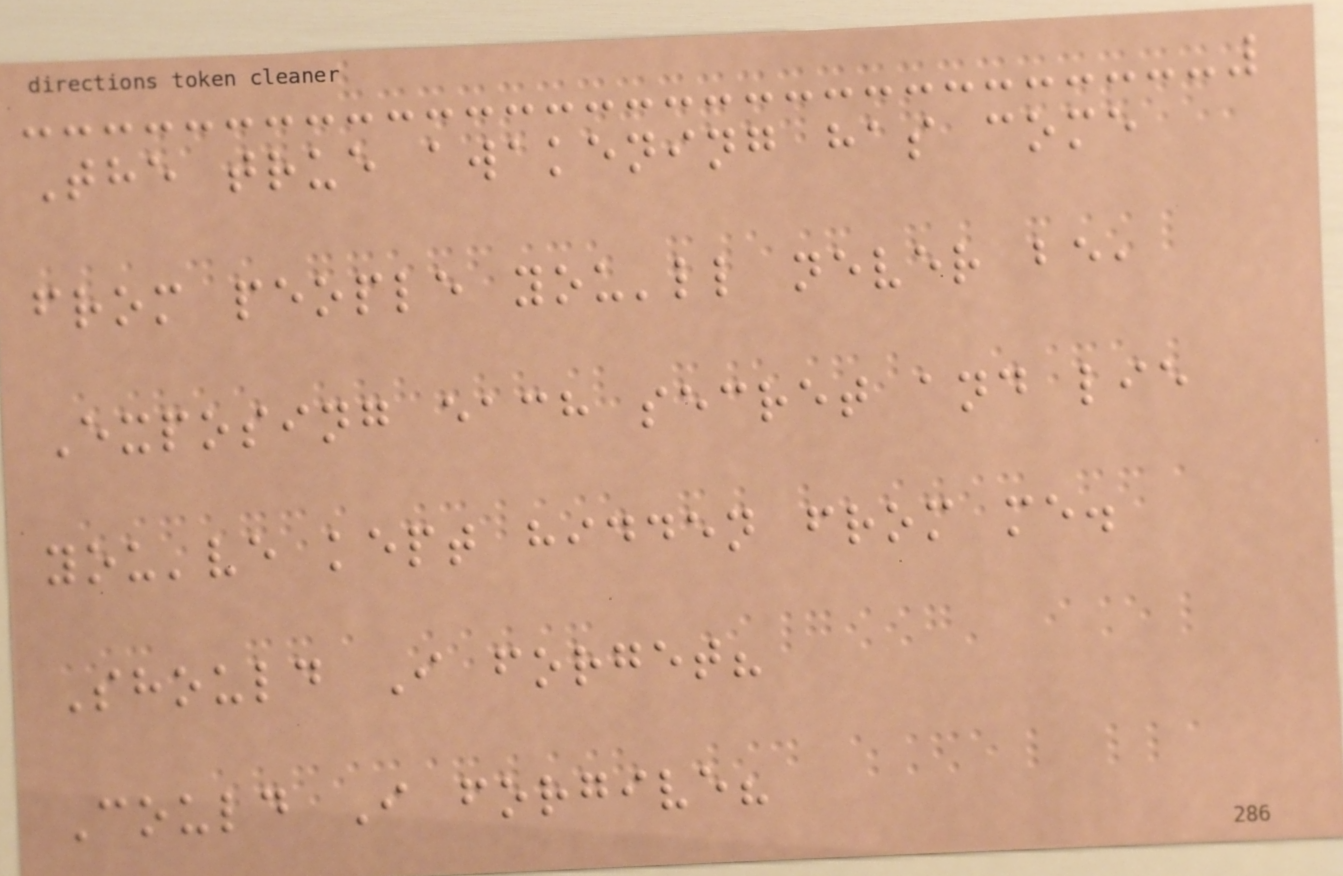The true awakening has come
from people you'll never be,
Exposing each secret and lie
you've kept hidden from me.
Should I forget?
Could I forgive?
